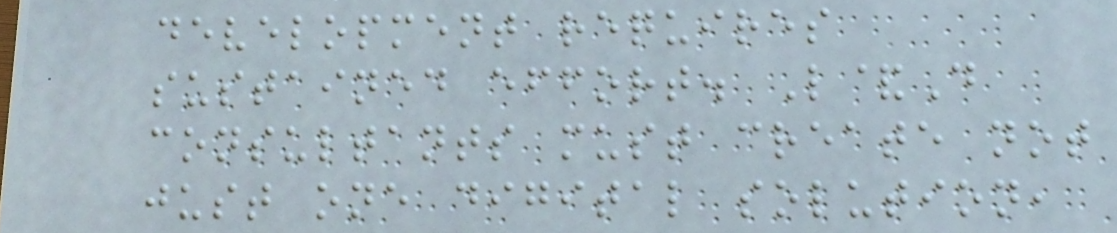development requires
sustained effort. L&D
consultants must create not
just one digital solution,
